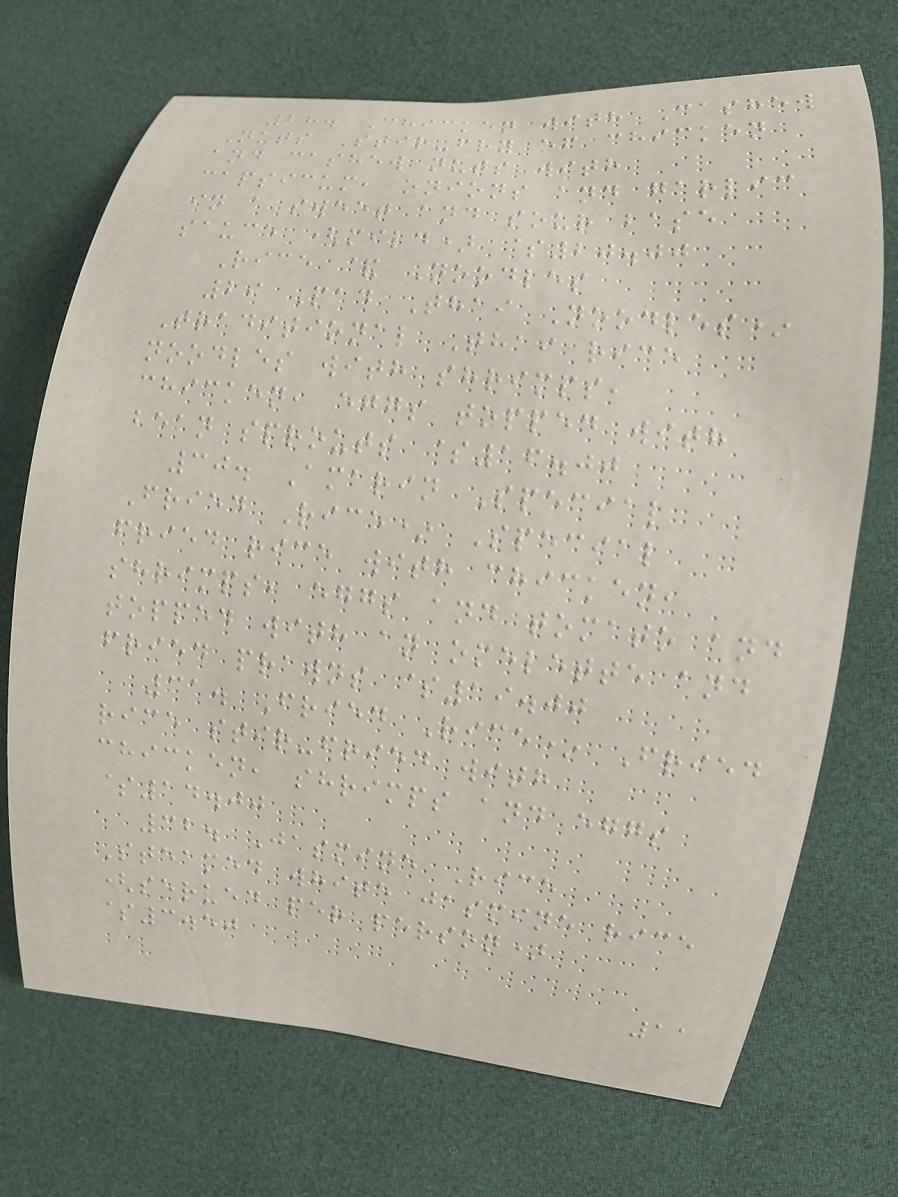28. Chicken with Cashew
Nuts Stir-fry of chicken
and cashew nuts with
capsicum, onions and garlic
in a sweet and sour base
sauce (mild) $20.00
Rice & Noodles
29 Pad Thai Noodles*
Traditional Thai rice
noodles with shrimps,
chicken, eggs topped with
bean sprouts $16.00
30. Amarin Special
Fried Rice* Special
fried rice with chicken,
shrimps, eggs and tomato and
topped with an omelette and
fried prawns $19.00
31. Fried Rice* Fried
rice stir-fried with
chicken, shrimps and eggs
$14.00
32. Jasmine Rice
Steamed white jasmine rice
(served per person)
$3.50
11
